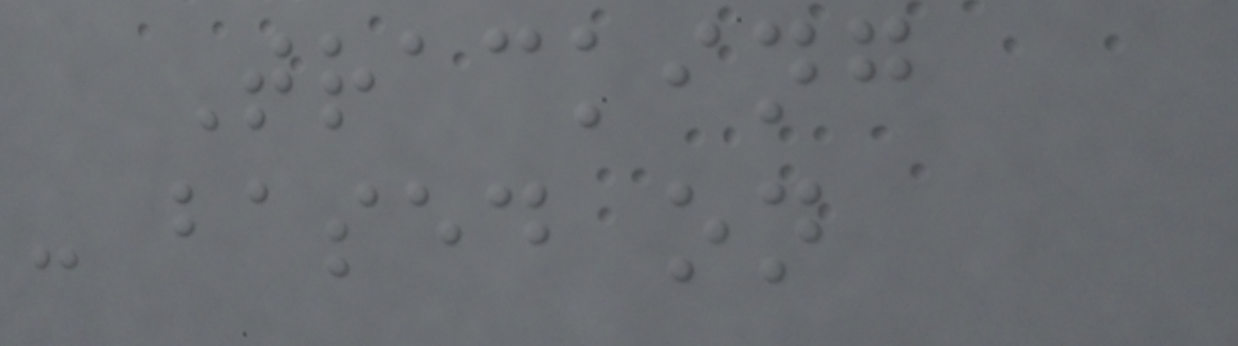Tracking
- based on
